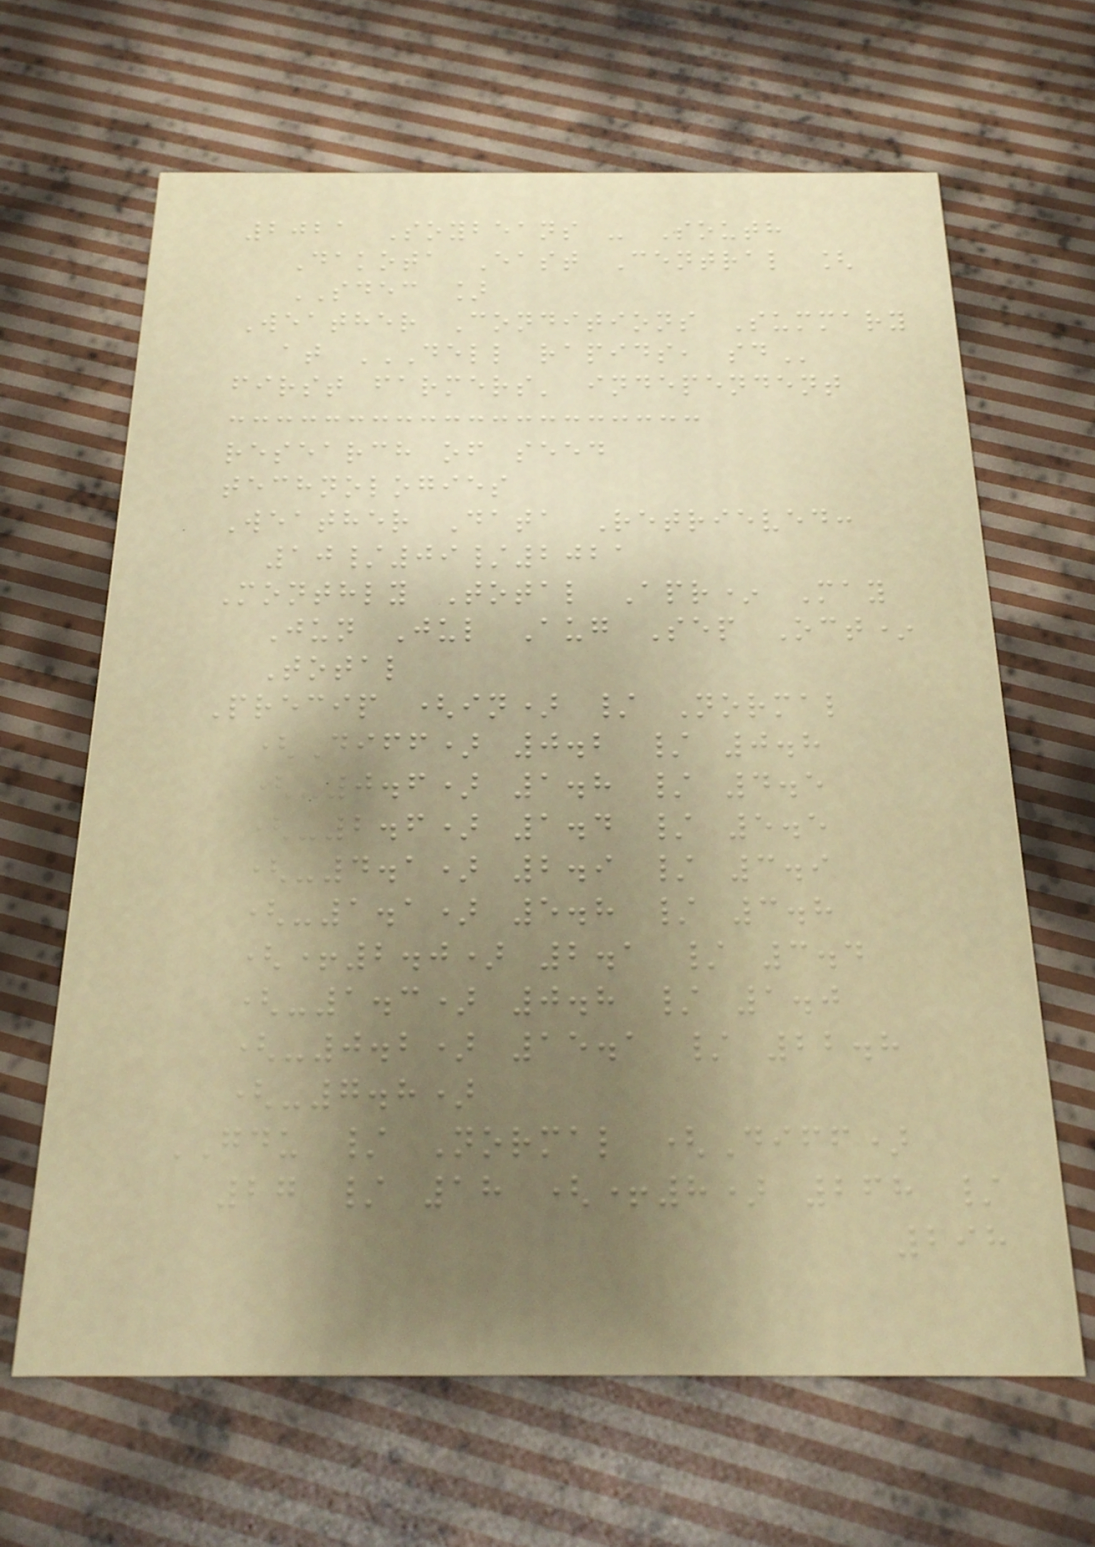2021 Soybeans - South
Dakota East Central [
SDEC ]
Weather Conditions Summary
at DELL RAPIDS, SD
first farmers' independent
research of seed
technologies
Weather Data Retrieved:
10/09/2021
Monthly Total Apr* May
Jun Jul Aug Sep Oct*
Total
Precip (in) / Normal
(Diff) 0.2 / 0.8
(-0.6) 1.8 / 4.5
(-2.6) 1.4 / 5.5
(-4.1) 2.9 / 3.9
(-1.1) 5.8 / 3.8
(+2.0) 2.1 / 3.4
(-1.3) 0.8 / 1.0
(-0.2) 15.1 / 22.8
(-7.8)
GDU / Normal (Diff)
27 / 18 (+8) 268 /
298
